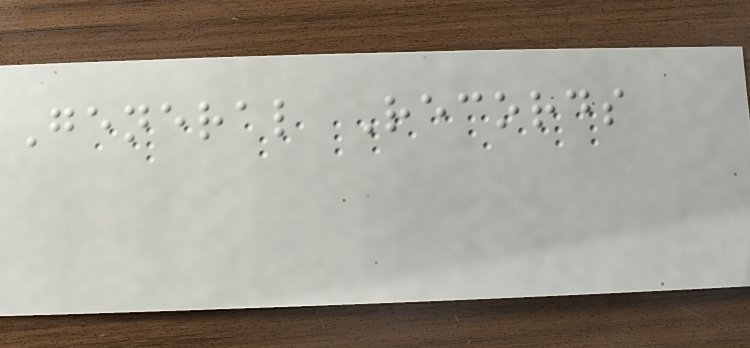General Records
